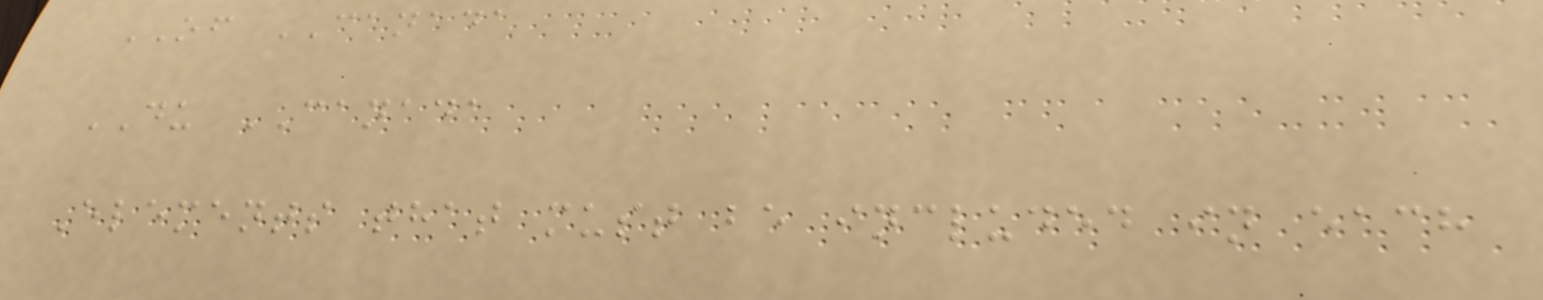OF CANADA
DU CANADA
Elements that must be included in each
